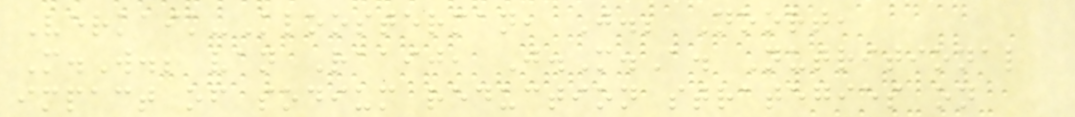Verkaik-Kloosterman, J.; Noort,
M.W.; van Raaij, J.M.A. Nutritional
impact of sodium reduction strategies on
